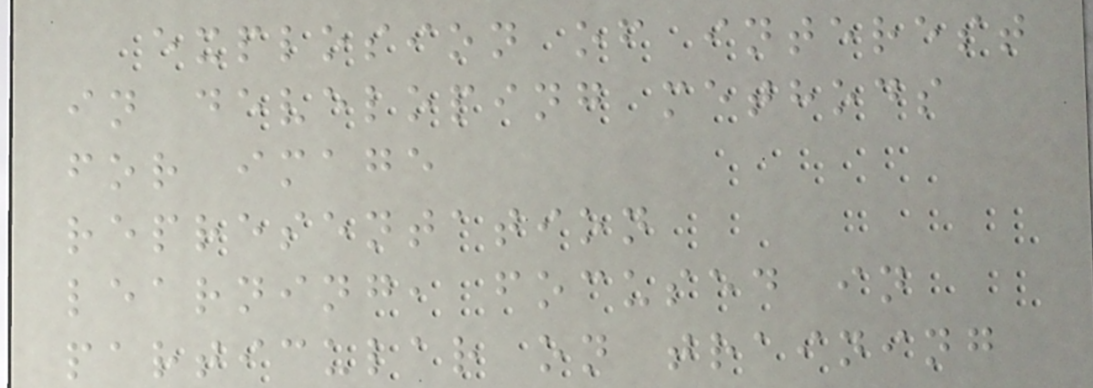explosion of interest
in developing methods
for image
representation
learning, focused in
particular on training
